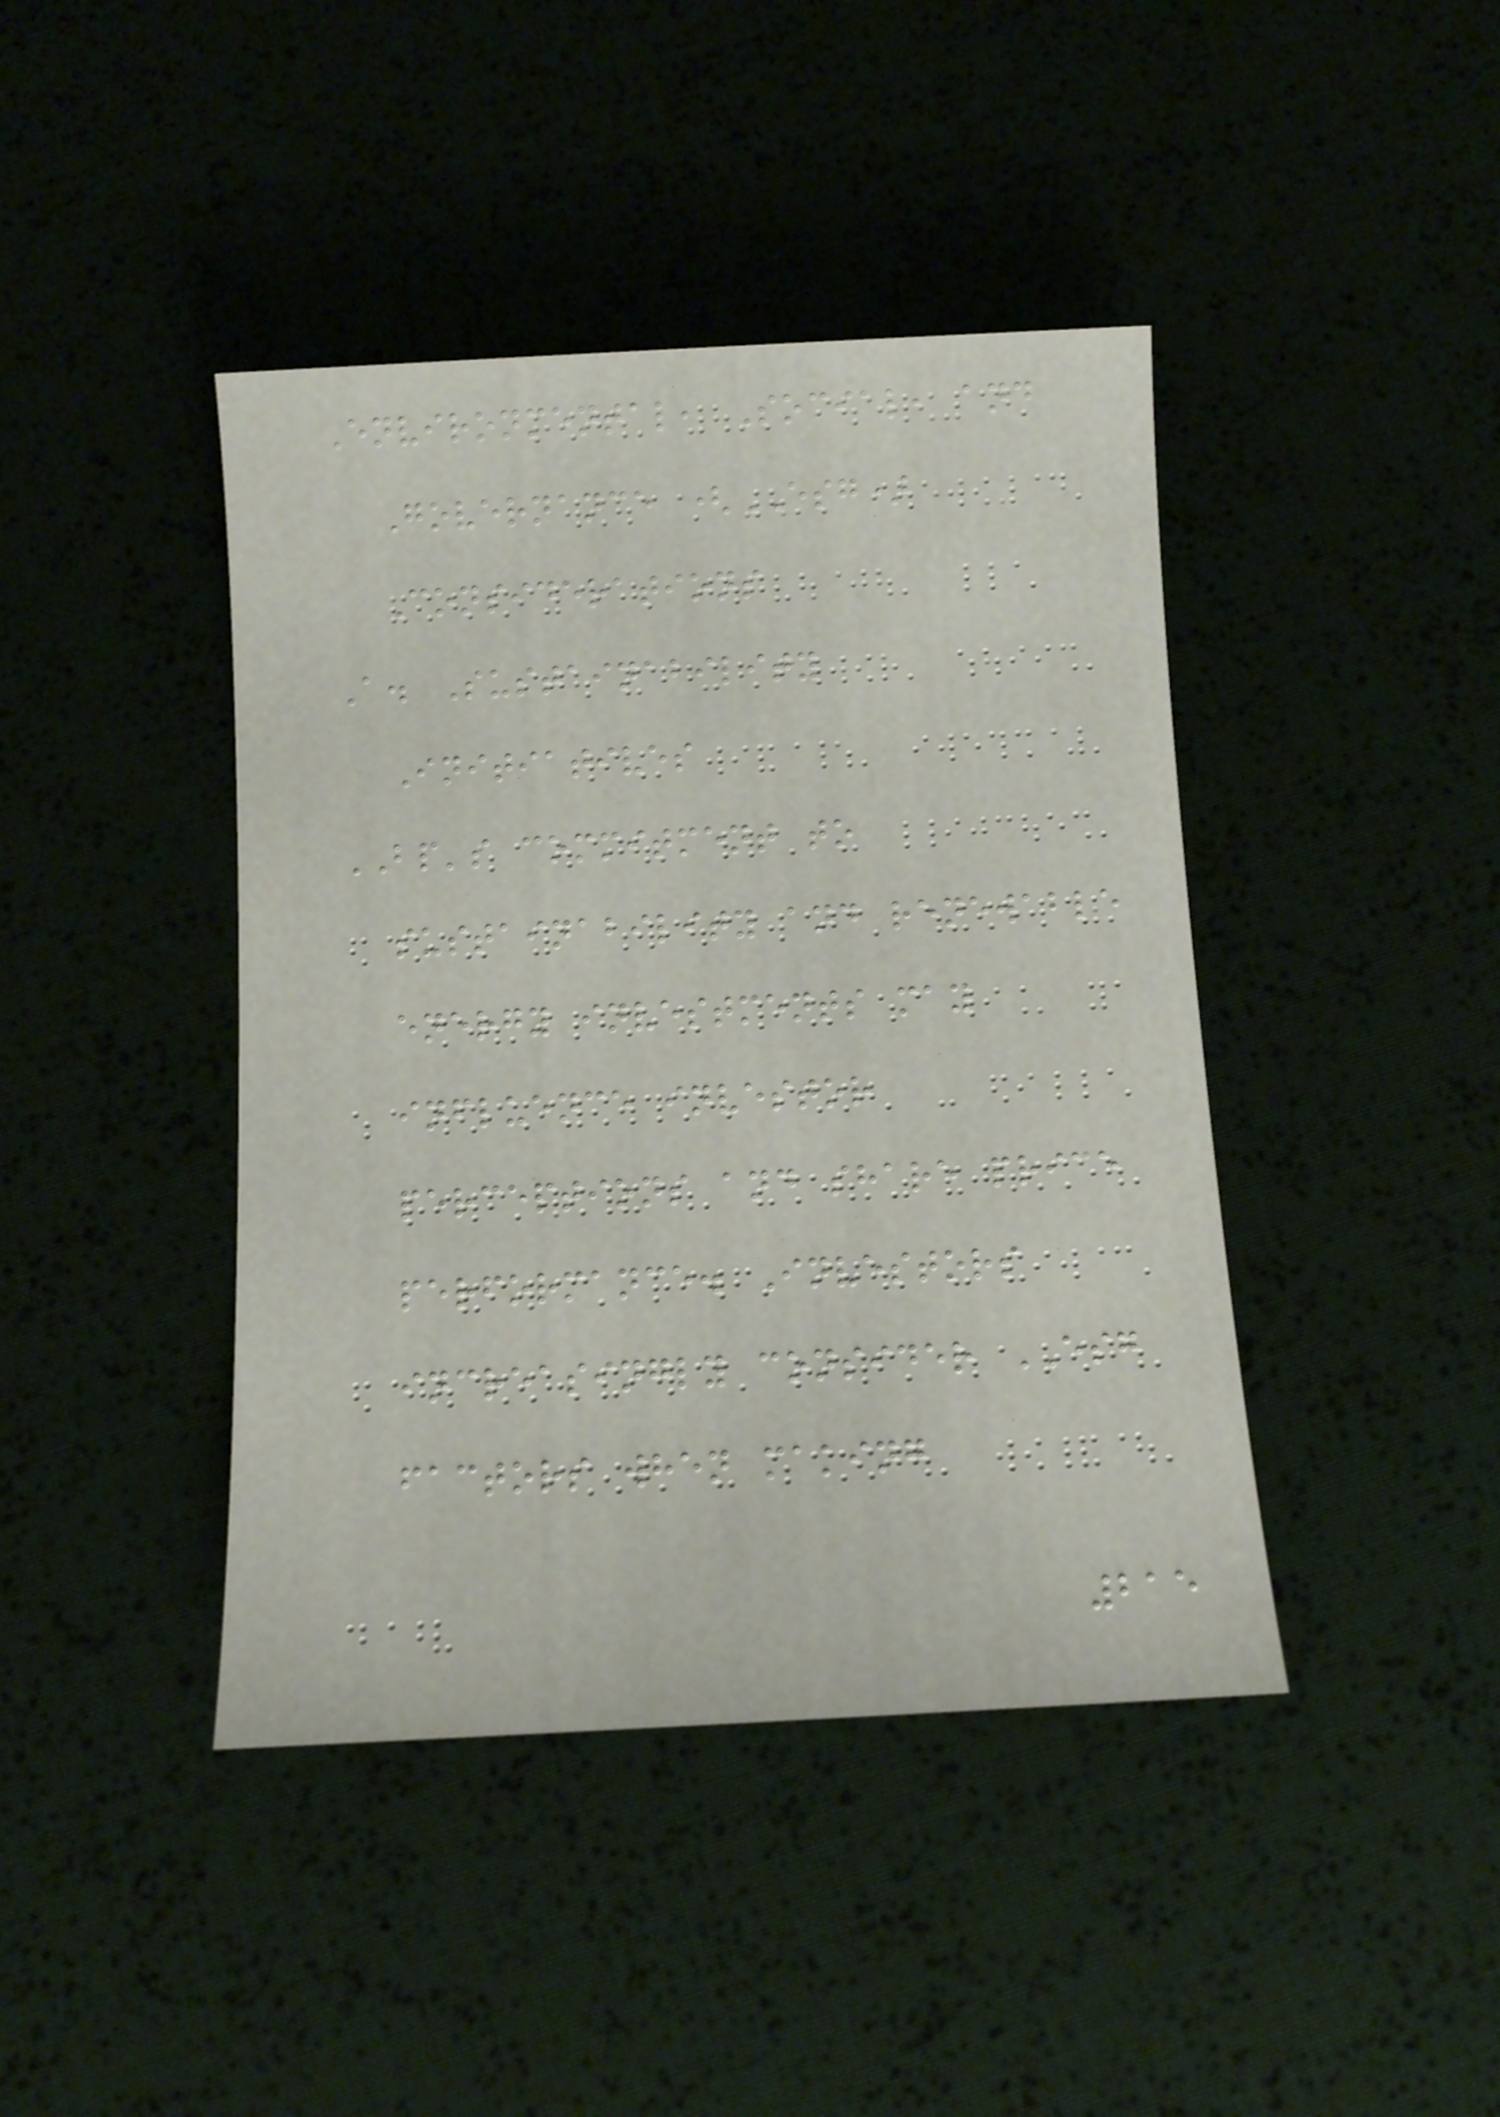Environmental, Social, and
Governance (ESG)
Considerations
A. Sustainability
Initiatives
BP's commitment to
sustainability and renewable
energy investments may
influence investor
perceptions and share price
performance. Investors
increasingly consider ESG
factors when making
215
